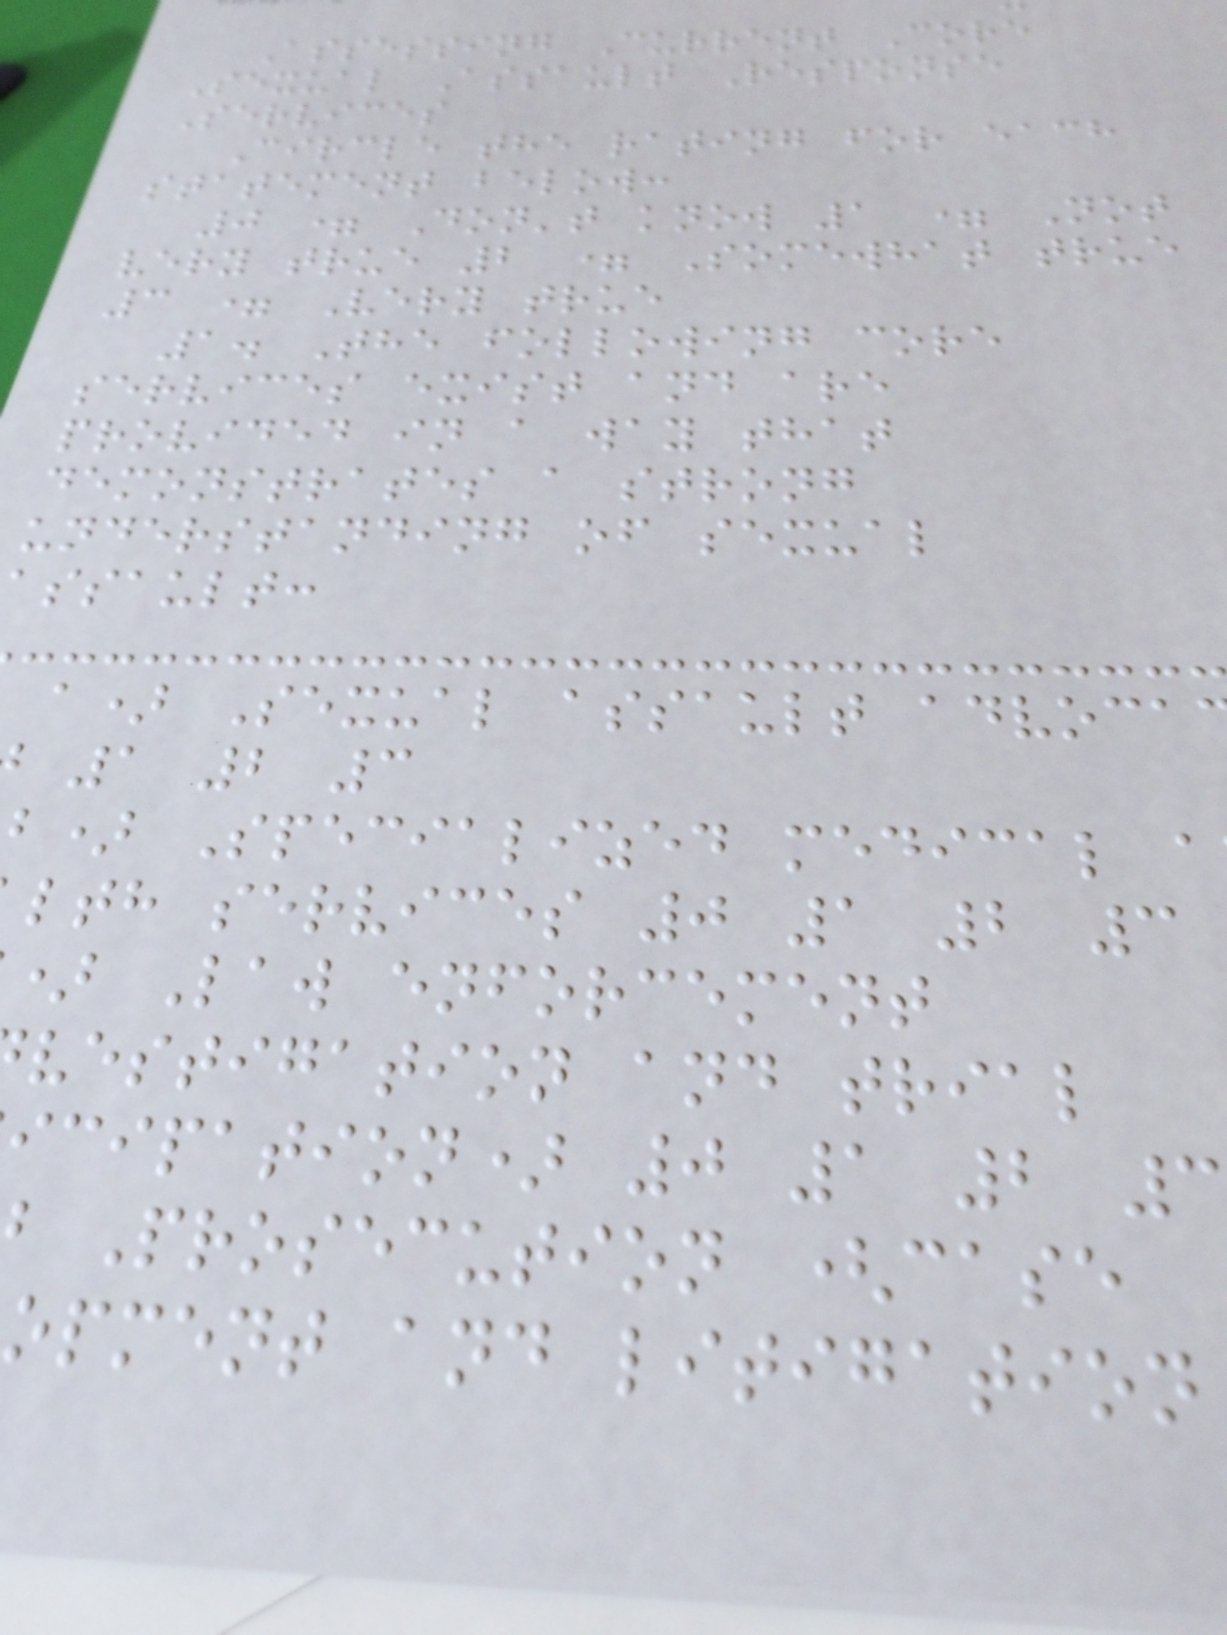Assessing Current Core
Sexual Assault Response
Services
Circle the rating for each
statement below:
0 = Don't know 1 = Not
very true 2 = Somewhat true
3 = Very true
1. The following core
services exist and are
provided in a way that
demonstrates a strong
understanding of sexual
assault:
a) Sexual assault advoca
1 2 3
b) Specialized medical a
lth services 0 1 2 3
) Law enforcement
vestigation and trial
icipation) 0 1 2 3
Prosecution (case
opment and litigation
